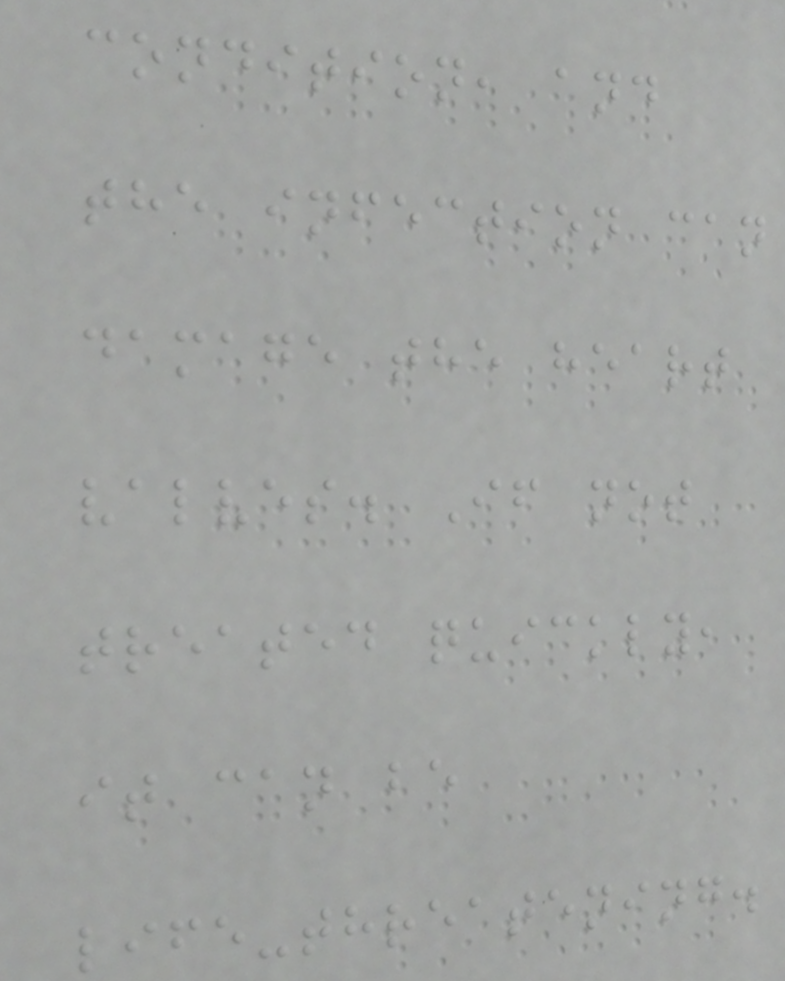condition, and
the infection can
damage the heart
valves. If not
treated quickly,
it can be
life-threatening.
